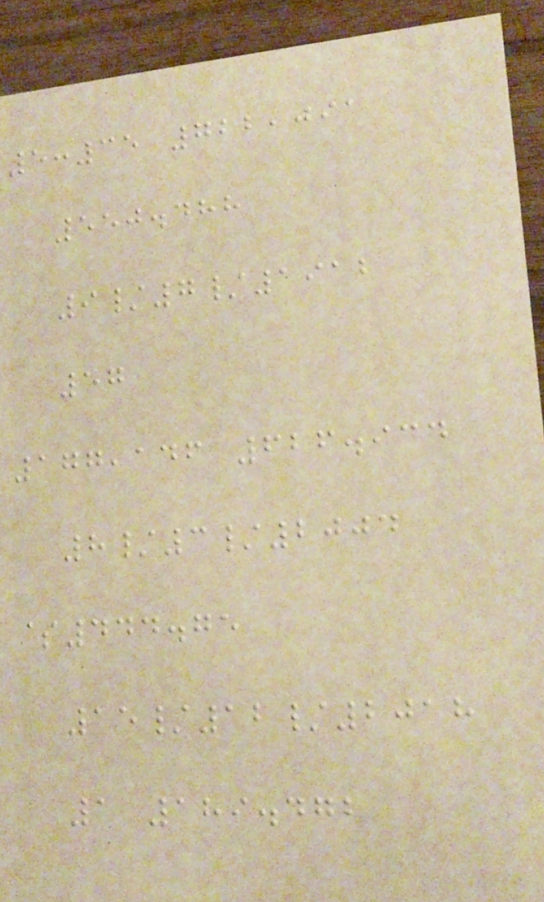5:35 722,091
550.488
9/7/1912
57
177,146 626.934
8/3/2004
$444.75
15/12/2018
1 189.472
